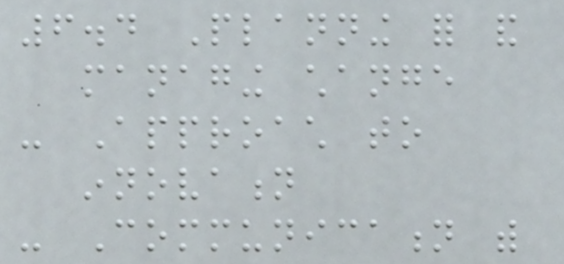6.4 Planning for and
managing change
- Approach to
innovation
- Communication with
